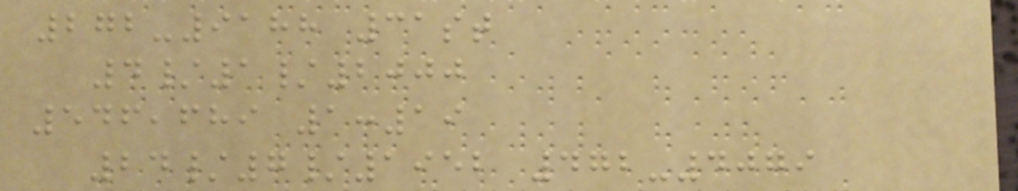272-9188 31st
4/1/2000
546,689 1:19
24/7/1952 472-4079
